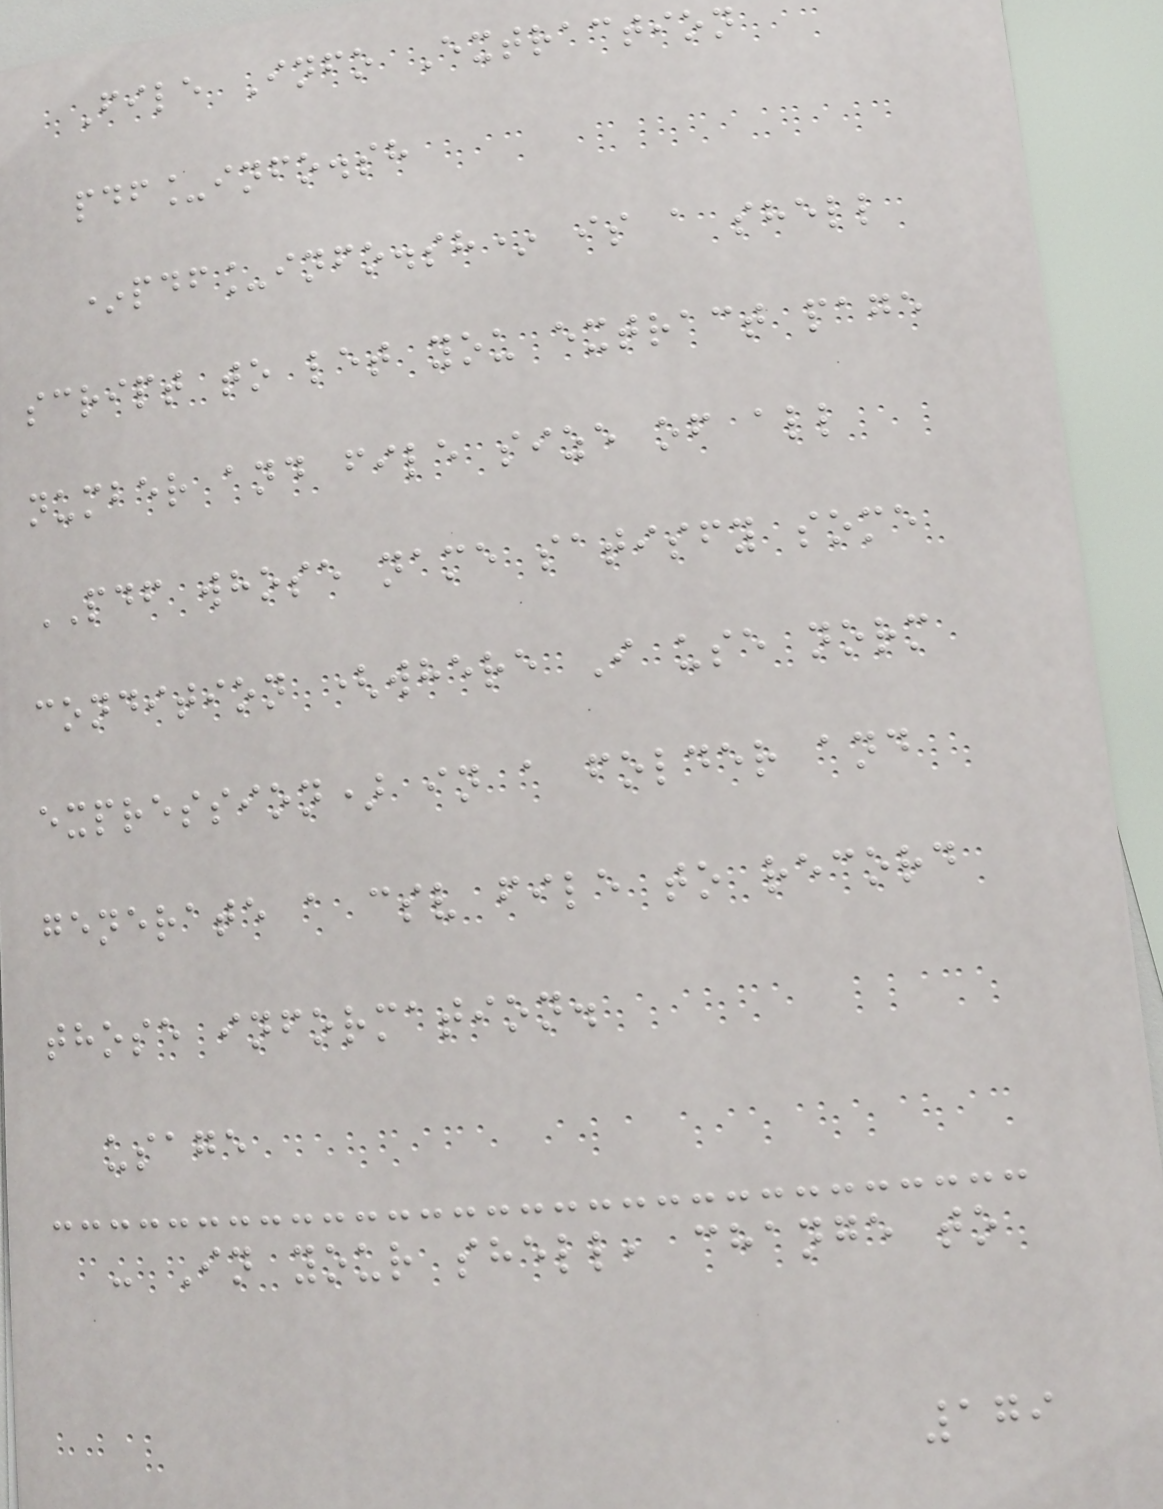File Info Extraction
pdf_info.sh
*pdf_info.sh* is a shell
script to let you extract page
number and file size of all
PDF whose name satisfy some
condition (where I use norm
expression) in a folder and
generate a csv file to record
those information.
usage
- In your shell, change to
179
